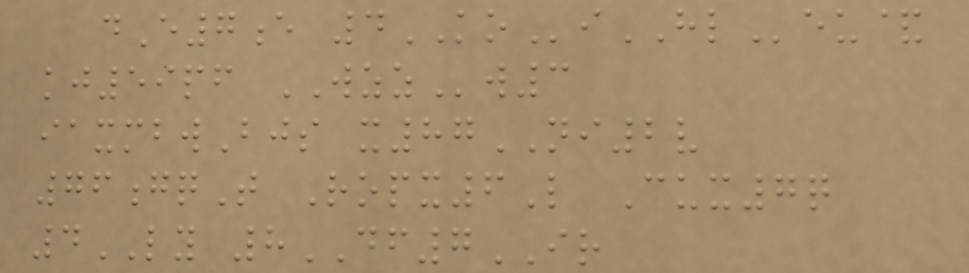dE7e 4KOiHLeu&
kj59pf WZZw3
iaxmbwBjs x87NI2v
76gqT Ropx6L Cux7q
4LY 8DF7IR
